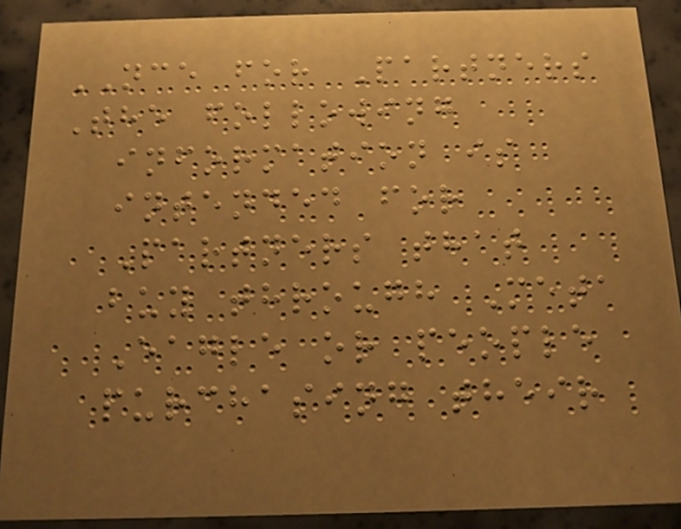NCE for Partners
The following
information is
intended for
Partners that
buy through Meta
Eagle or people
purchasing their
